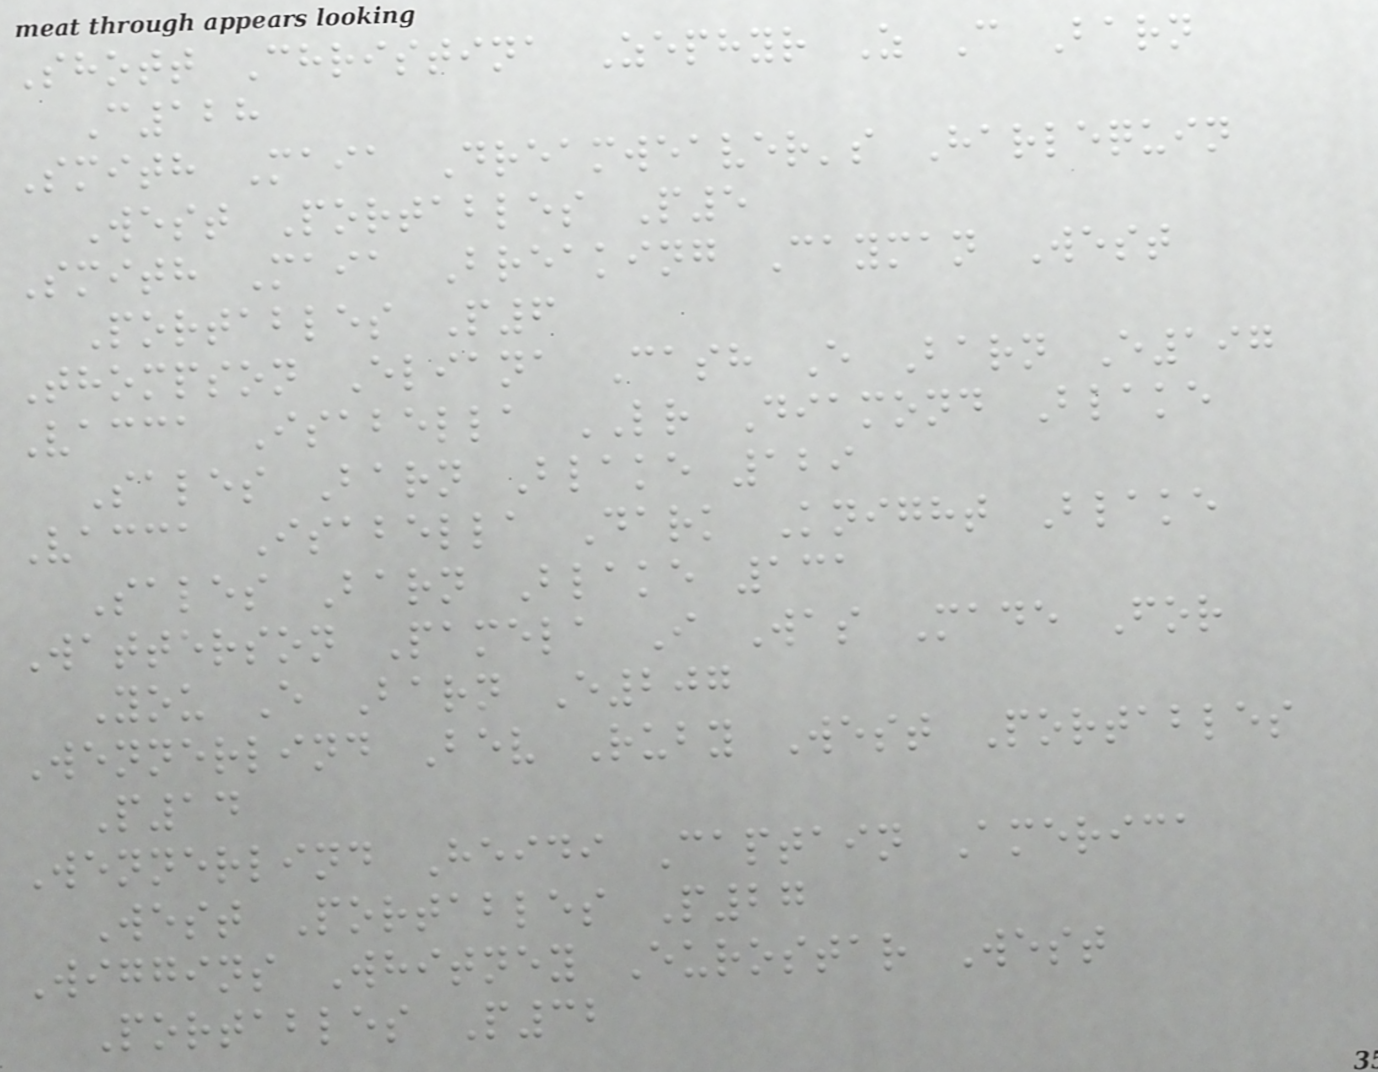Shott Christina Zephyr Z C Barn
C128
Smith Maia Dreamweaver's Harlequin
West Portables P5
Smith Maia Breaking Cayman West
Portables P6
Thompson Eliana Cash E Barn E197
Vacca Isabella LR Diamond Blake
Sales Barn Blake 129
Vacca Isabella Dark Knight Blake
Sales Barn Blake 131
Watterson Pamela I Was Made For
You E Barn E207
Wennerlind Bev Ruby West Portables
P14
Wennerlind Heidi Captain America
West Portables P27
Wiggins Whitney Eurostar West
Portables P32
